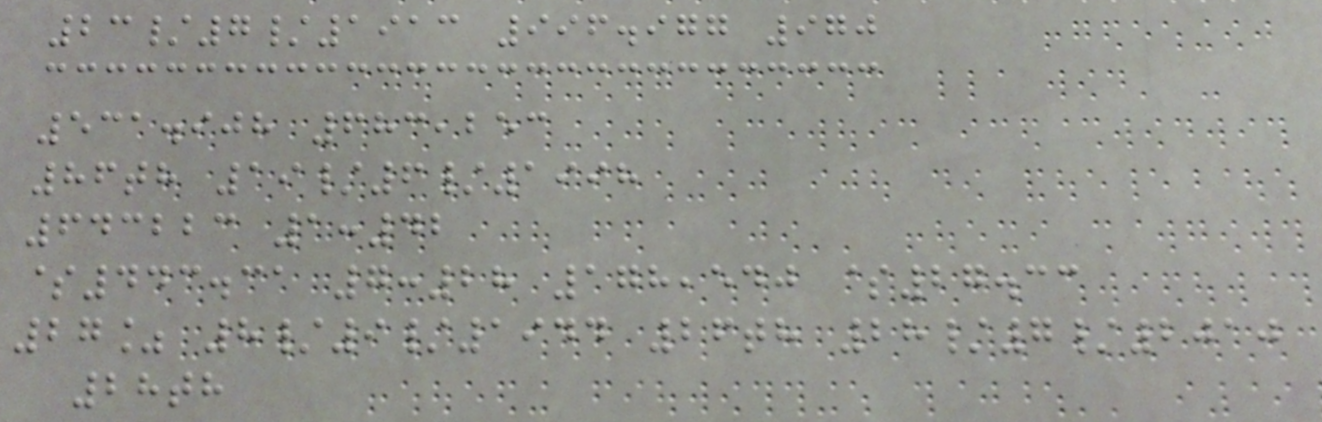23/7/1913 996.977 970
531.908 683,253
86th 19/6/1998
643223 1:42
$443.31 7:28 178,540 $27.33
27% 8/9/1944 26th 28/7/2010
28th
